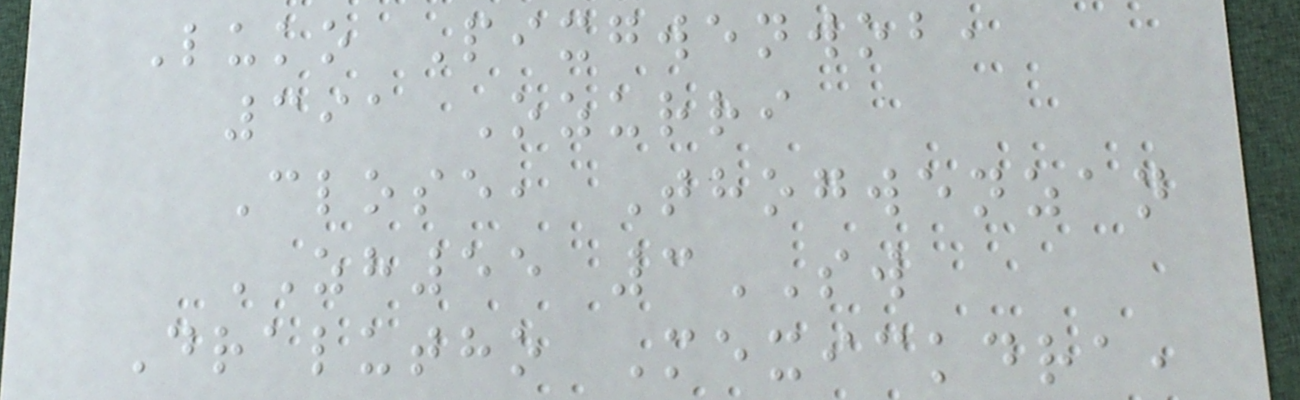Luko Pixgwenwob,
391 Ozurri
Close, Thogwenzan
ZH55 3SW
Dralutho Mexickdra,
